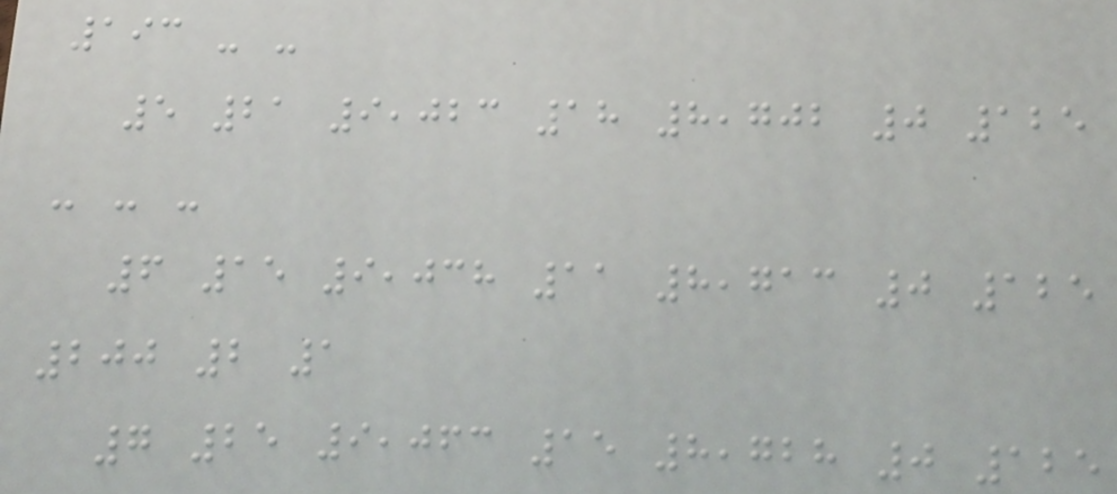193 - -
5 21 9,023 18 8,702 0 125
- - -
6 15 9,038 11 8,713 0 125
200 2 1
7 25 9,063 15 8,728 0 125
